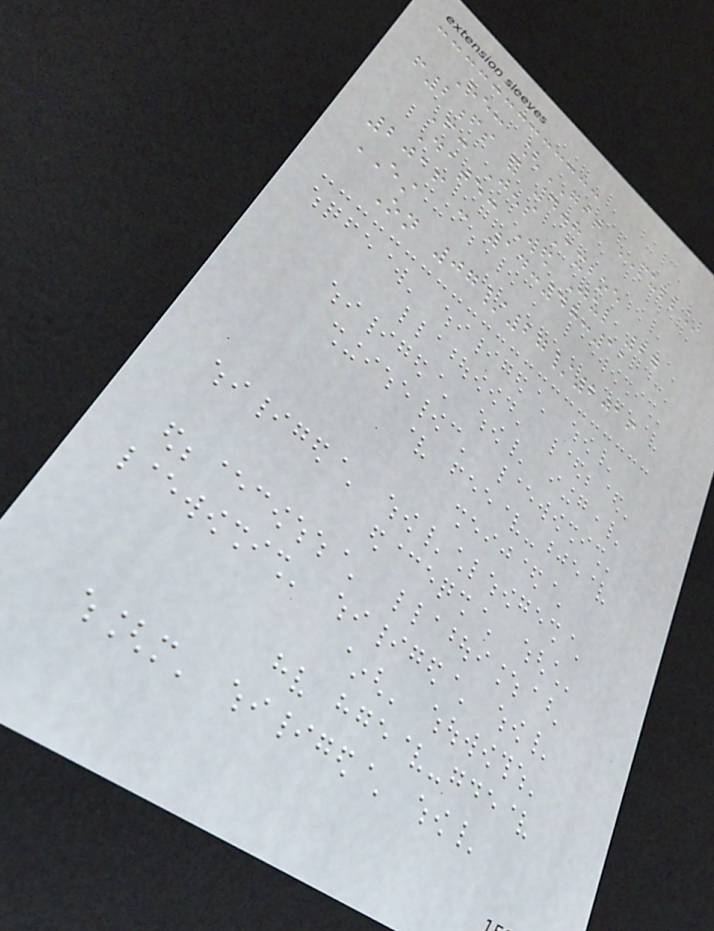Re: [GIT PULL]
f2fs for 4.8
From: Jens Axboe
Date: Wed Jul 27
2016 - 14:48:11
EST
On 07/27/2016
